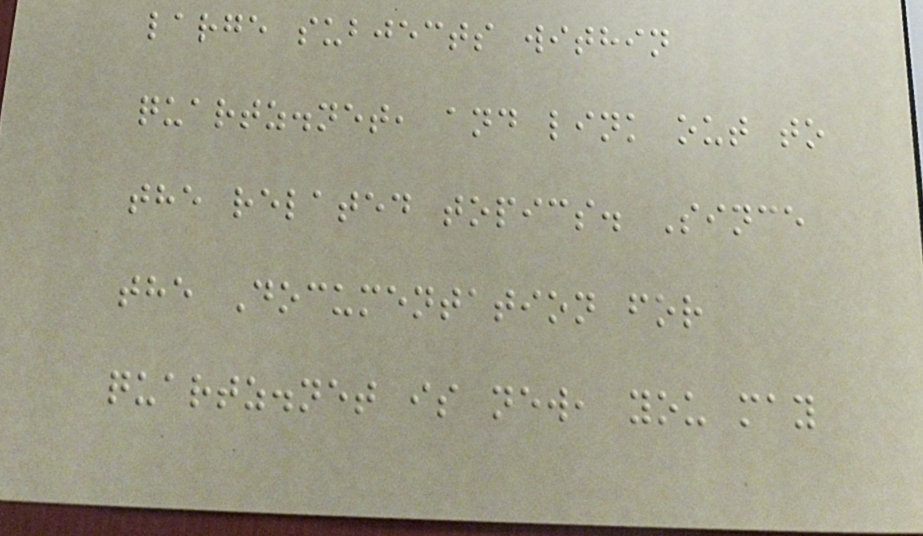large subjects within
quartz.net, and link out to
the related topics. Since
the Documentation for
quartz.net is new, you may
